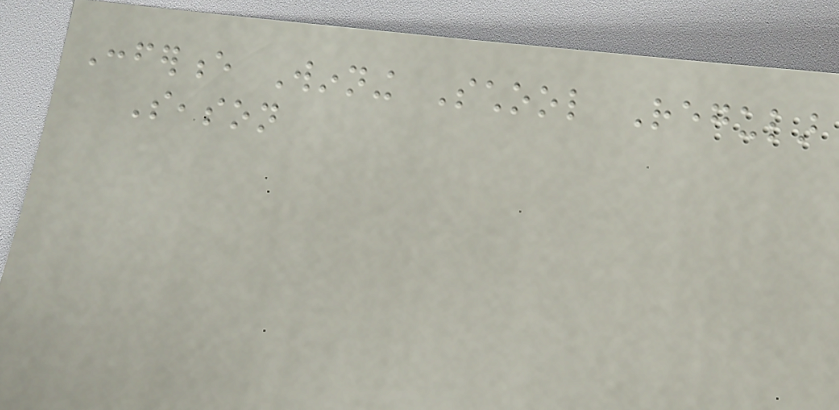Conference Winning School Regular
Season
